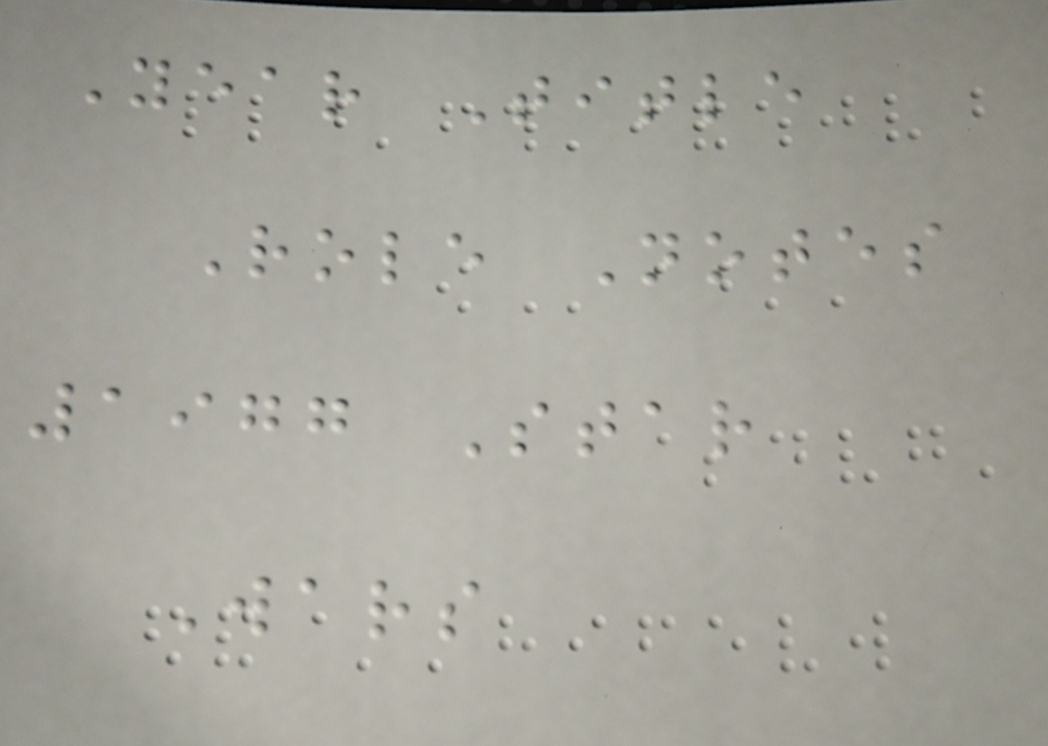Year Title
Role Notes
1977 Star
Wars
